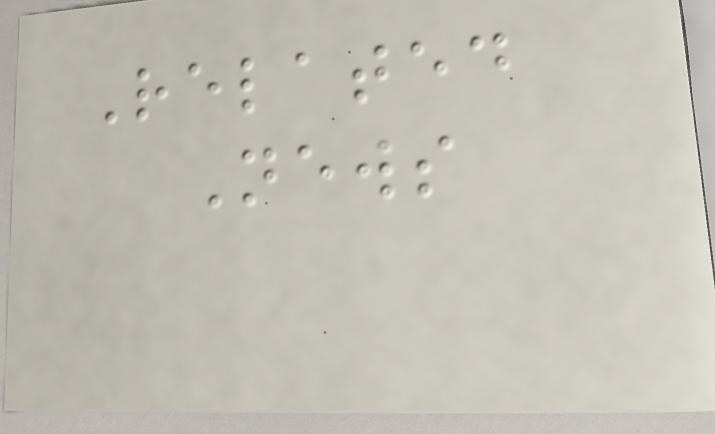Related
News
